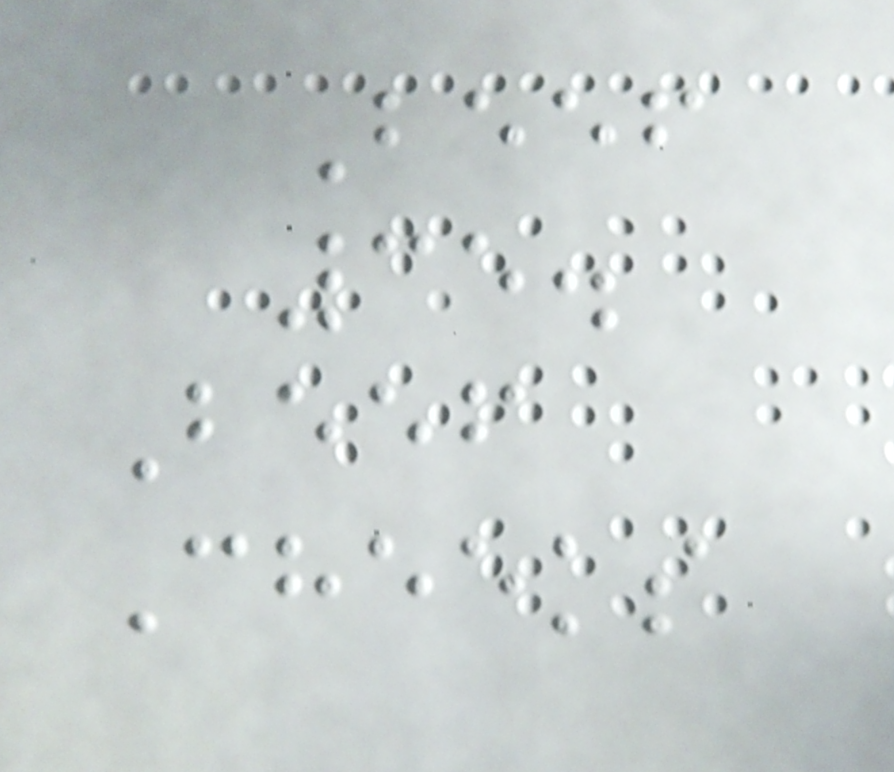Beef
35.
Beef
Cheeks
